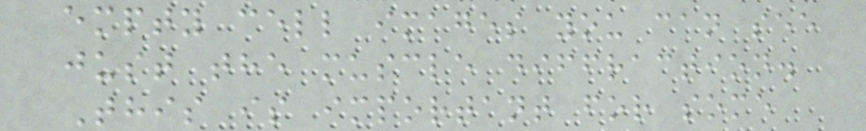empty cell images you can see
just the muscle diffraction.
This is important for some
